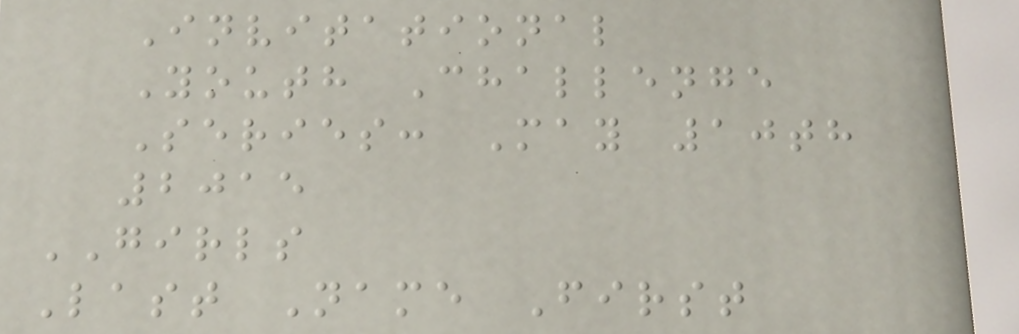Invitational
Youth Challenge
Series: May 10th
2015
GIRLS
Last Name First
